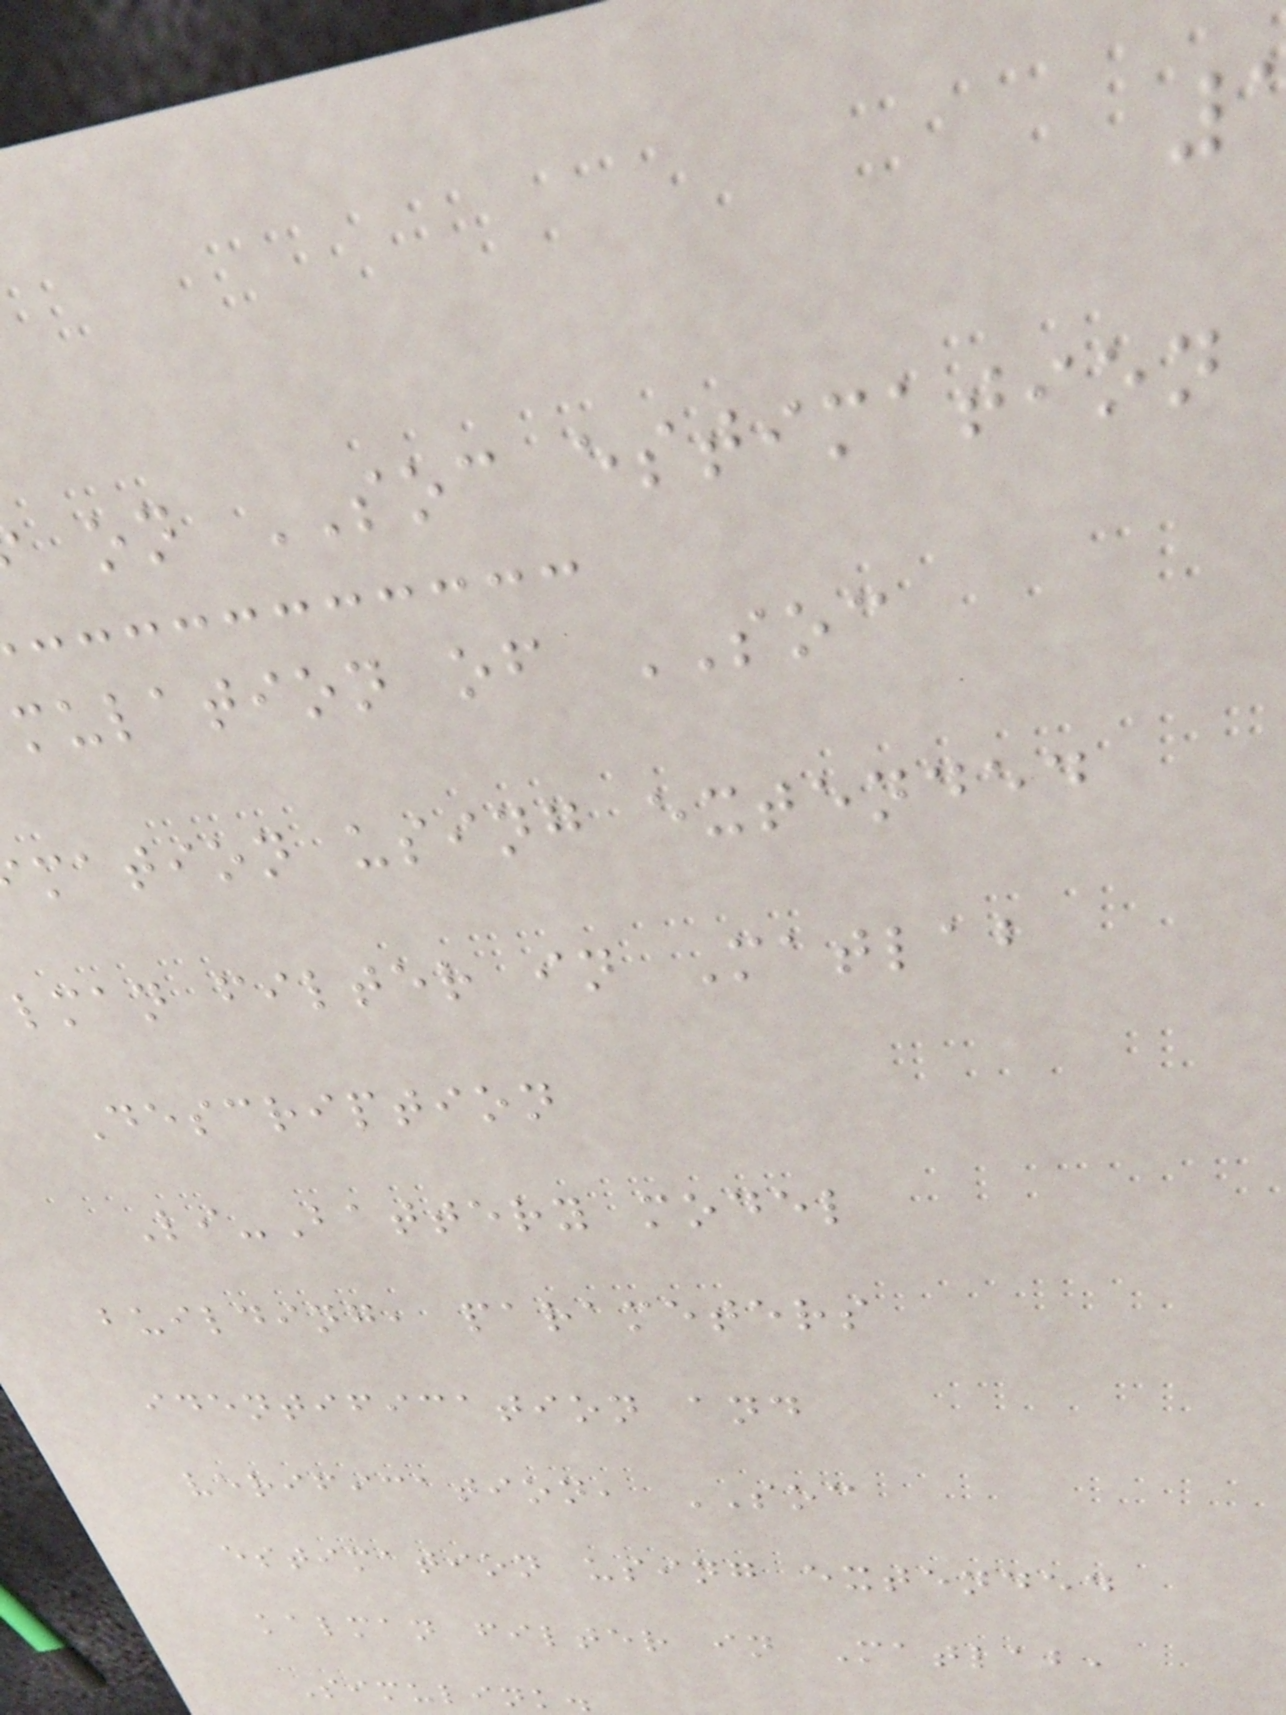on SOC estimation
mulation of SOC
mation using extended
lman filter in Matlab
Description
Li-Battery model
building, parameters
identification and
verification, SOC
estimation using extended
kalman filter in Matlab,
Simulink.
